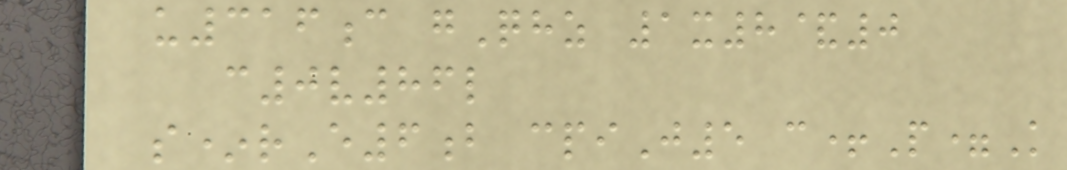u316c gQhz 1x8&0
c0v86l
s*rE6b cpiJ5 c+P=K
